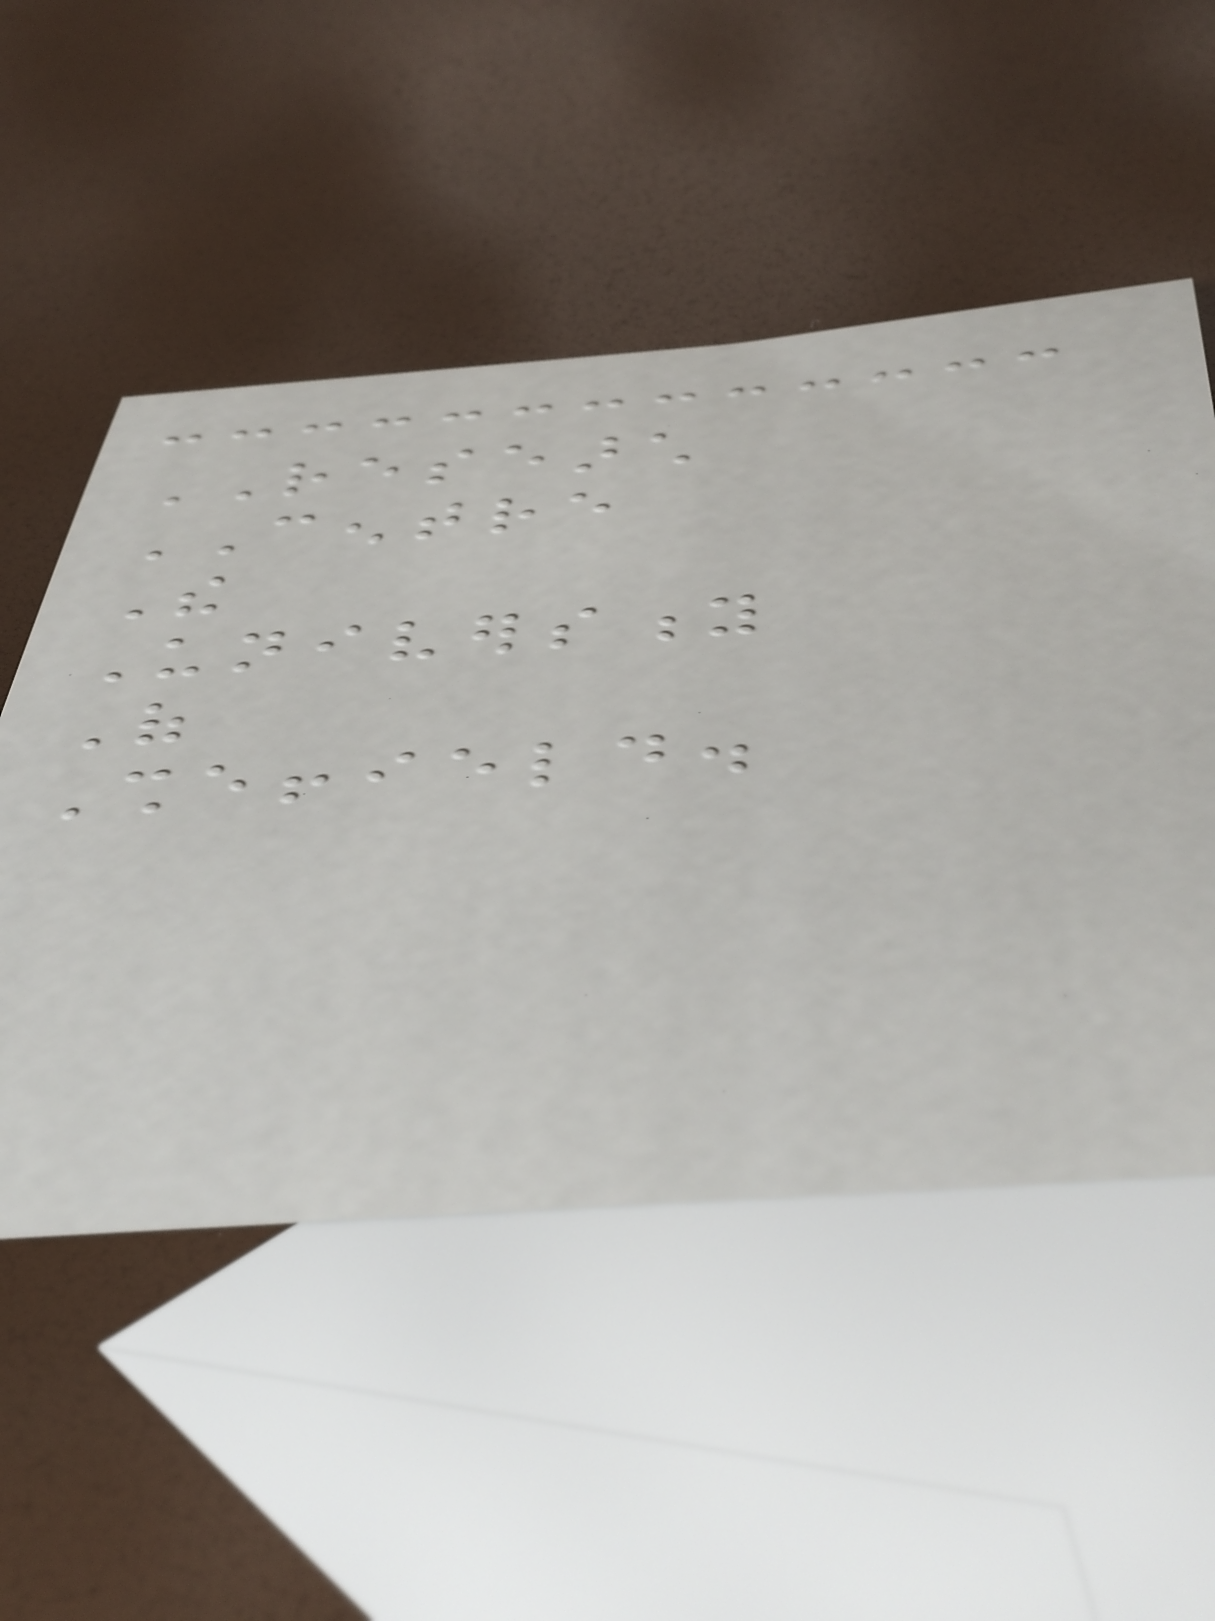RESEARCH
CENTRE
The
University
Of
Sheffield.
